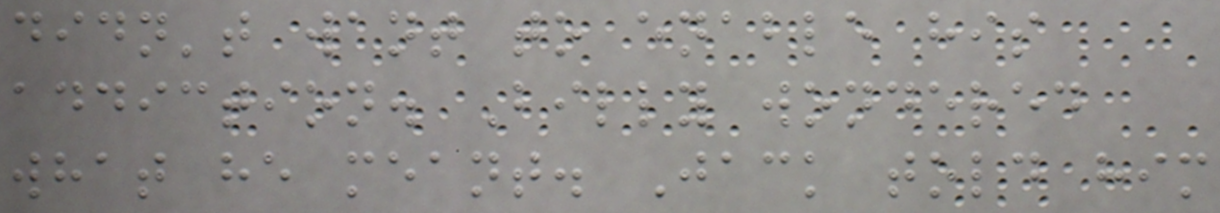didn't want to enable his
addiction. Billy wondered
what he meant. Jack told him
